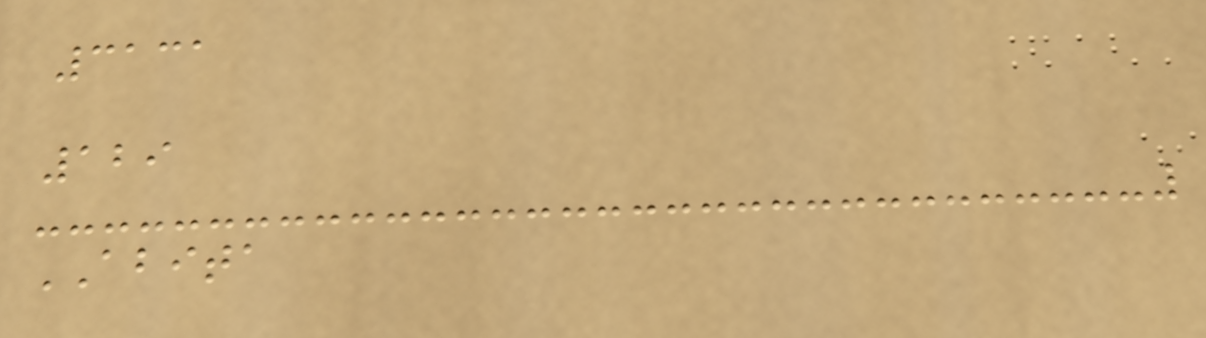3131
129
ABITA
